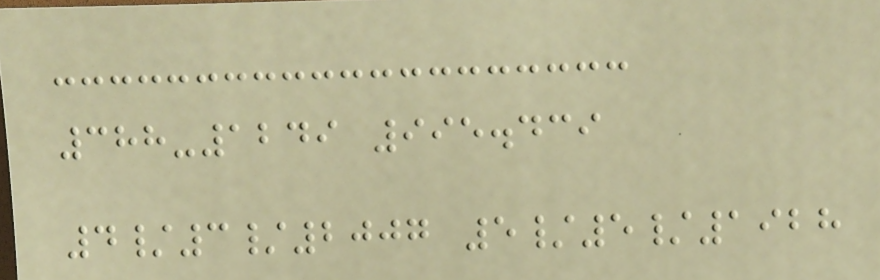388-1249 995.439
4/3/2007 5/5/1928
